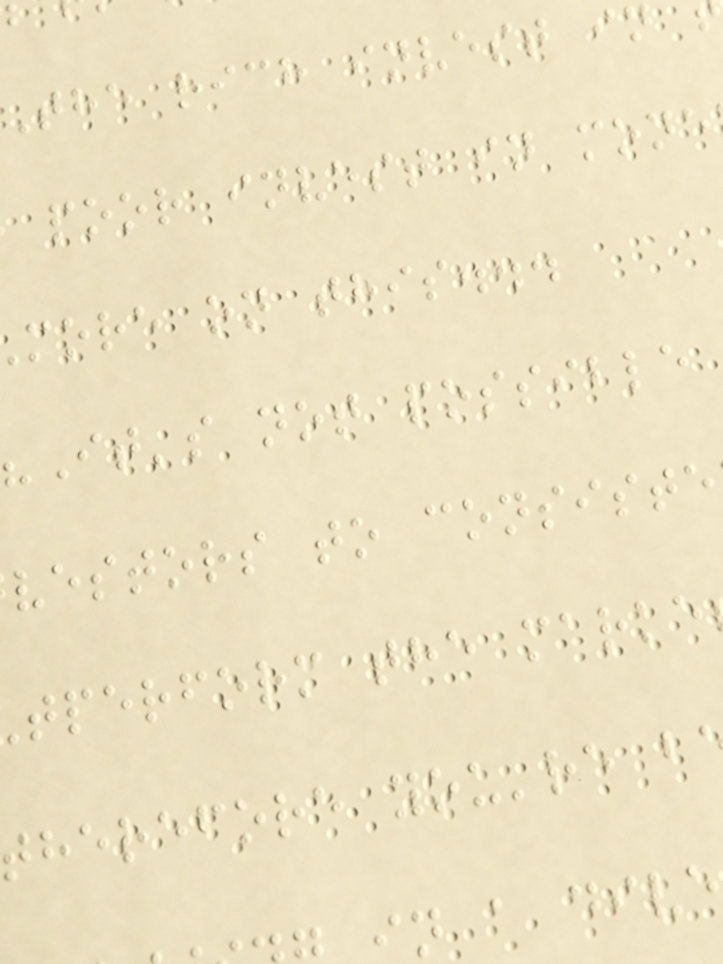the rich invest in
poor invest in mone
more on this...
It's not possible
vestors to consiste
tperform the marke
herefore you're b
n a dive
